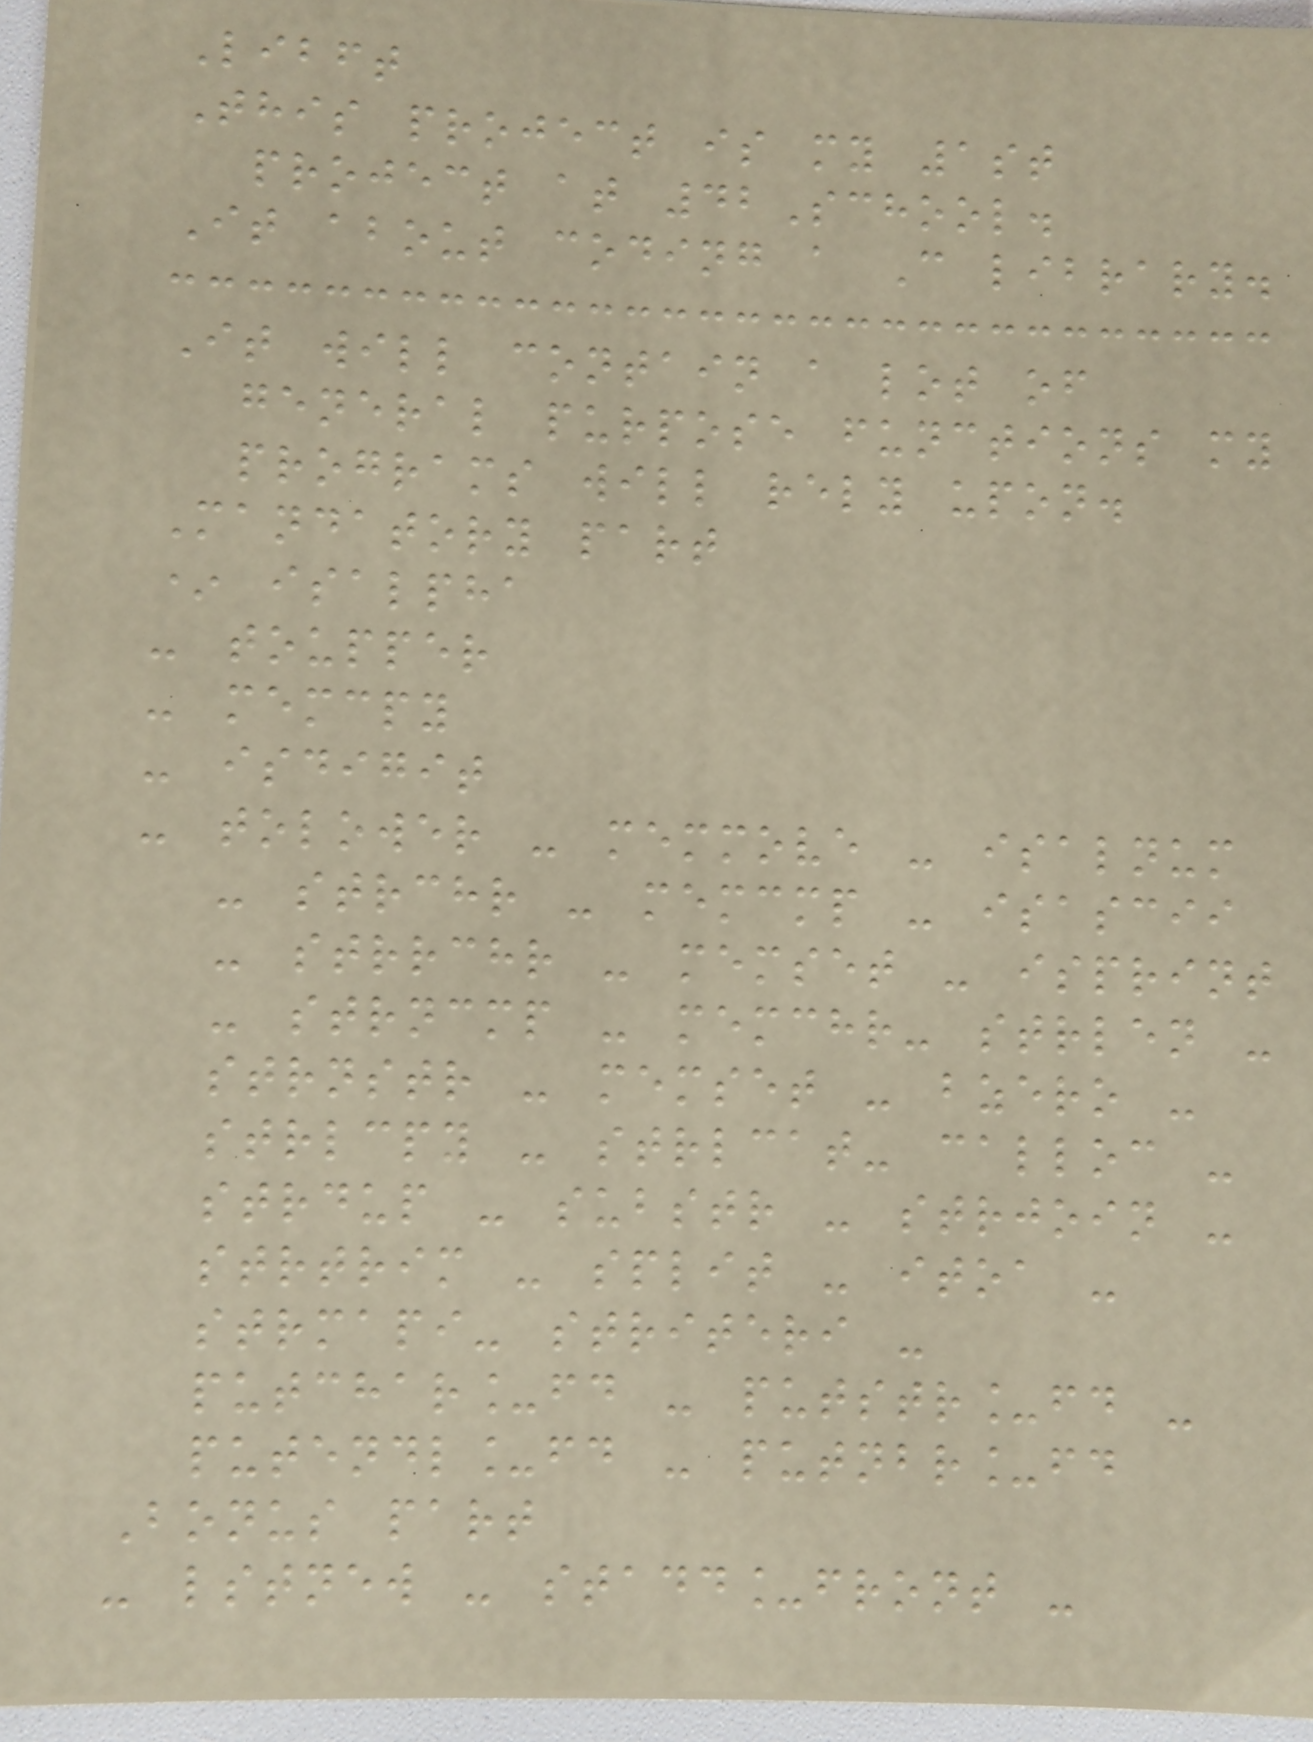Libft
This project is my 1st
project at 42School.
It about coding a C library.
It will contain a lot of
general purpose functions my
programs will rely upon.
Mandatory part
* isalpha
- toupper
- memcpy
- isdigit
- tolower - memmove - isalnum
- strchr - memcmp - isascii
- strrchr - memset - isprint
- strncmp - memchr- strlen -
strnstr - memset - bzero -
strlcpy - strlcat- calloc -
strdup - substr - strjoin -
strtrim - split - itoa -
strmapi- striteri -
putchar_fd - putstr_fd -
putendl_fd - putnbr_fd
Bonus part
- lstnew - stadd_front -
